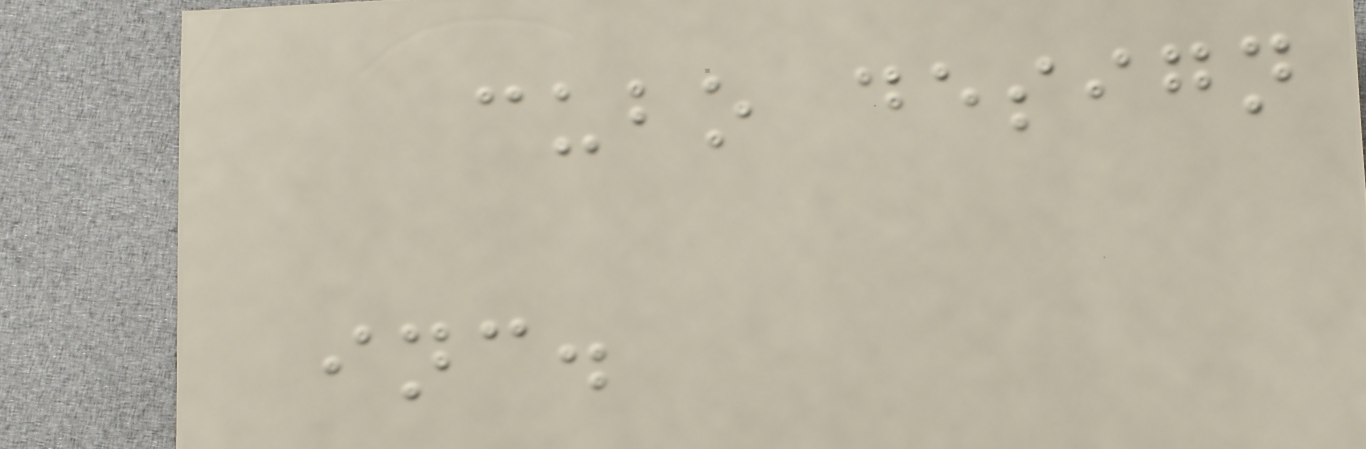cubo design
inc.
